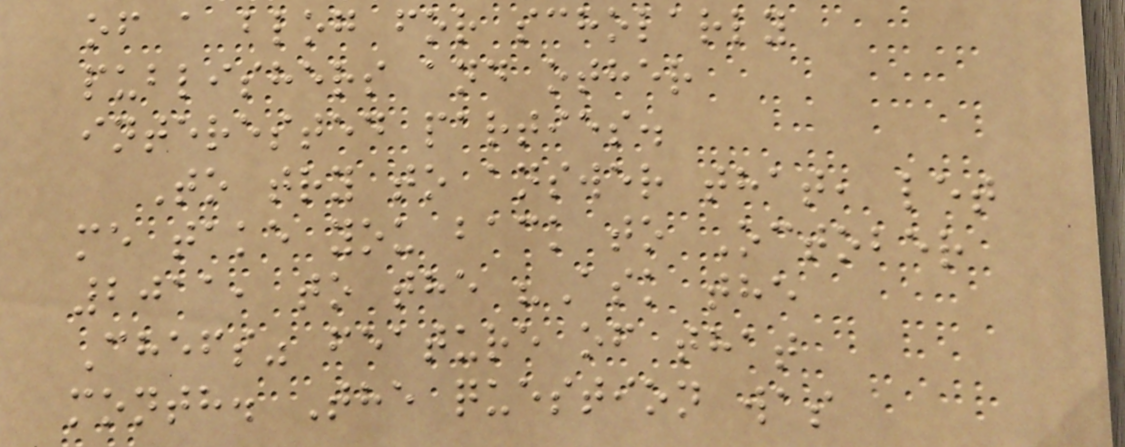of a blog for scholarly
publishers and other
interested parties.
To try to answer that, let
me take you back to October
2011, to the "Ask the
Chefs" feature of that
month. The question was
